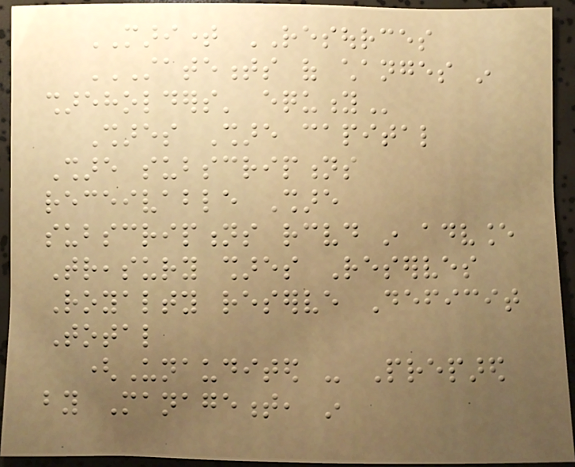MARITIME RESOURCES
STATEMENTS OF CHANGES IN
SHAREHOLDERS' EQUITY
Shares Share capital
Share subscriptions
receivable Share
subscriptions received in advance
Treasury shares Reserves
Royalty reserve Deficit
Total
(Unaudited - Prepared
by Management, in
